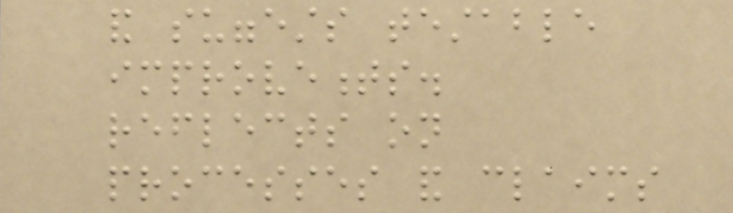and suggests testable
improvements.
reflects on
processes and claims
